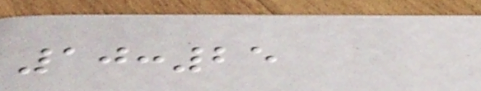10:25
